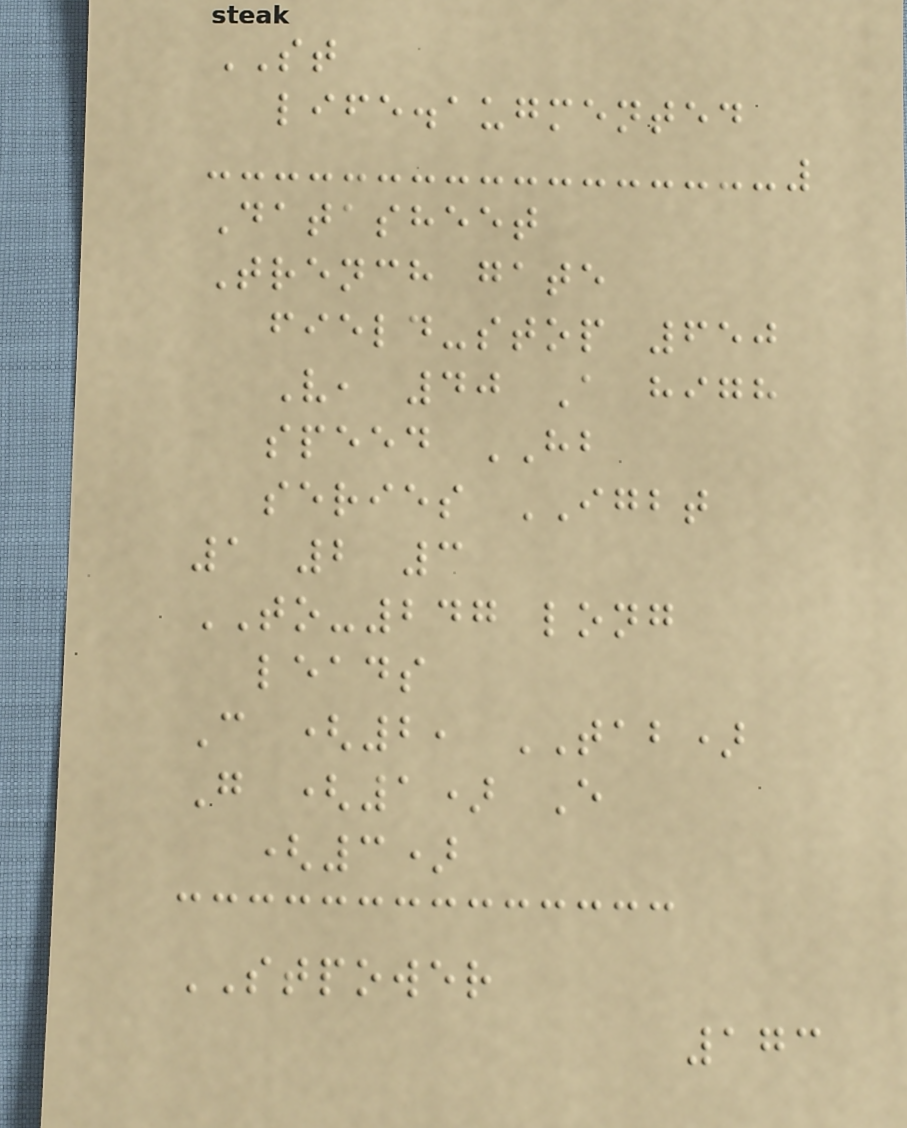ST
life.augmented
Datasheet
Trench gate
field-stop 650
V, 40 A high
speed HB
series IGBT
1 2 3
TO-247 long
leads
C (2, TAB)
G (1) E
(3)
STPOWER
173
